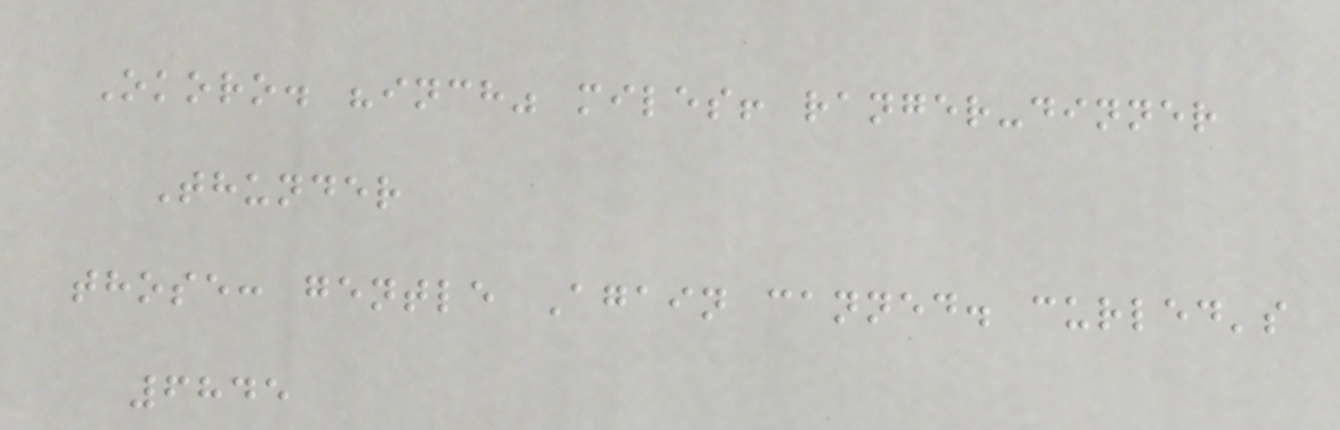Okoro. "inch" miles! ranger-dinner
Thunder
those: gentle Again canned. curled's
6845
